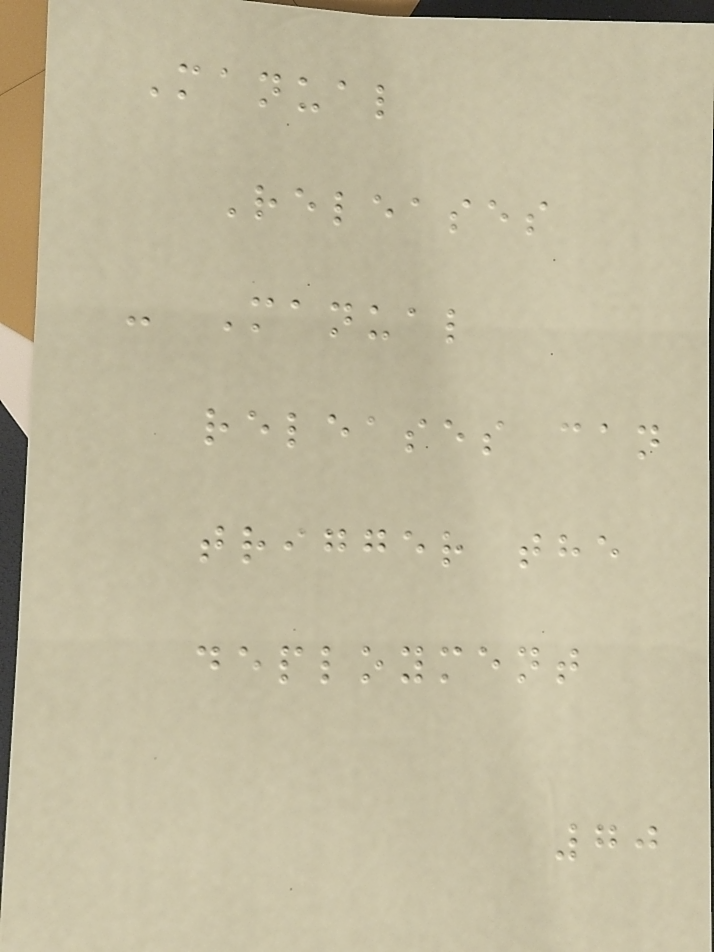Manual
Releases
- Manual
releases can
trigger the
deployment
70
